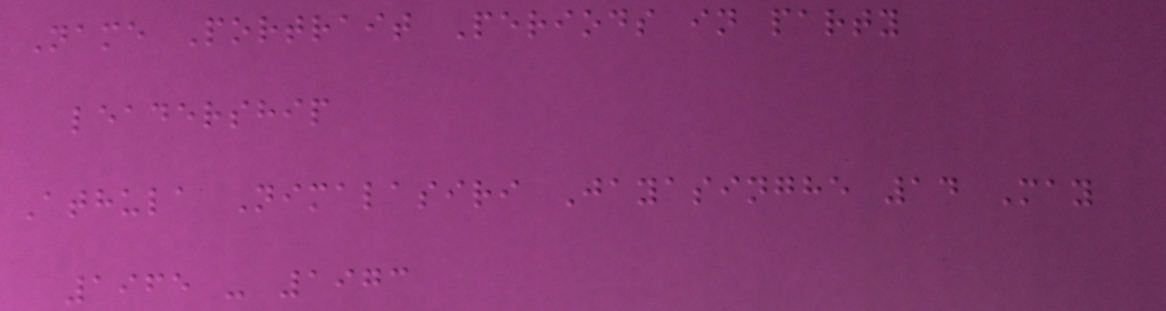Name Portrait Periods in party
leadership
Athula Nimalasiri Jayasinghe 14 May
1965 - 1973
